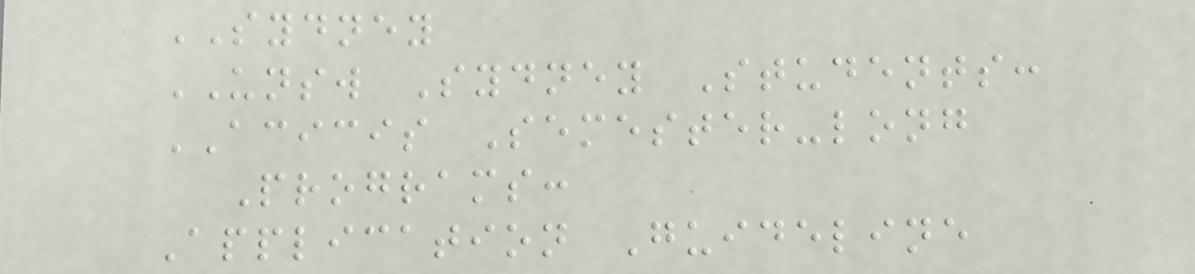SYDNEY
UNSW Sydney Students:
ACICIS Semester-long
Programs:
Application Guideline
